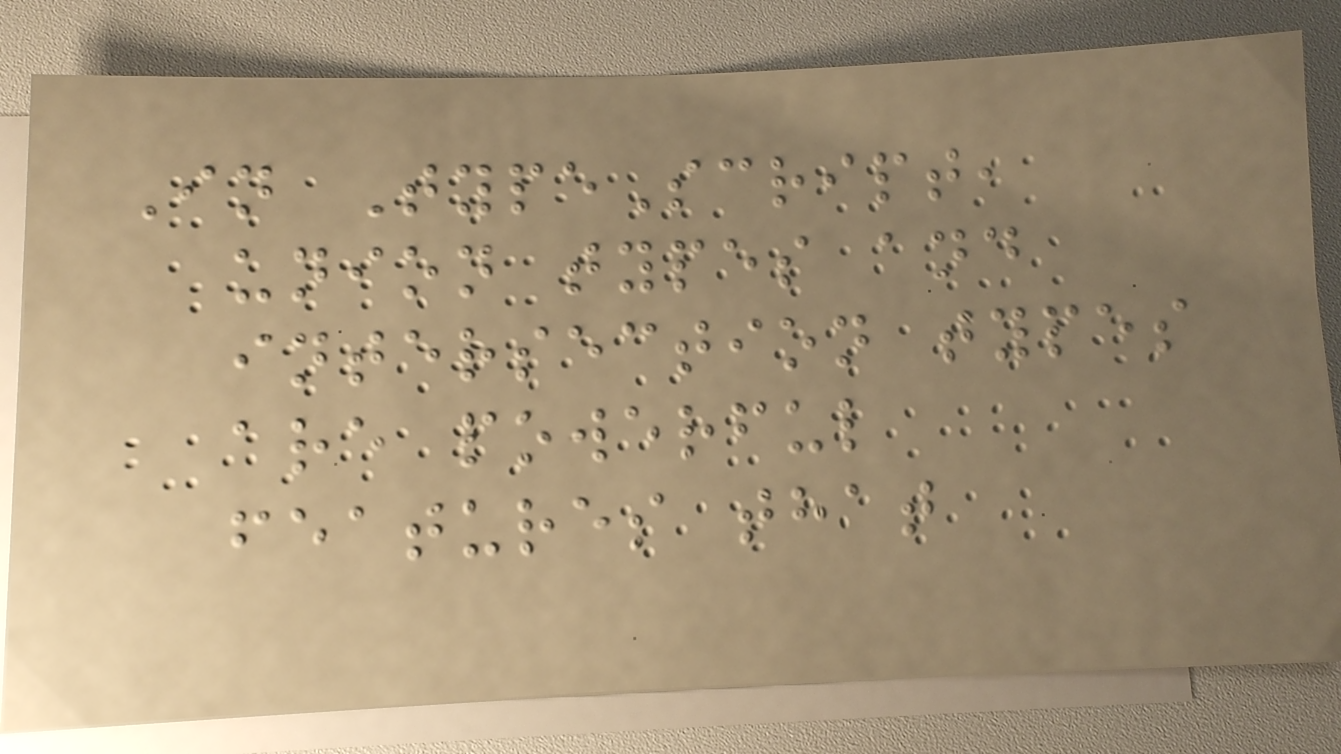In TypeScript,
union types and
intersection types
are powerful
features that
